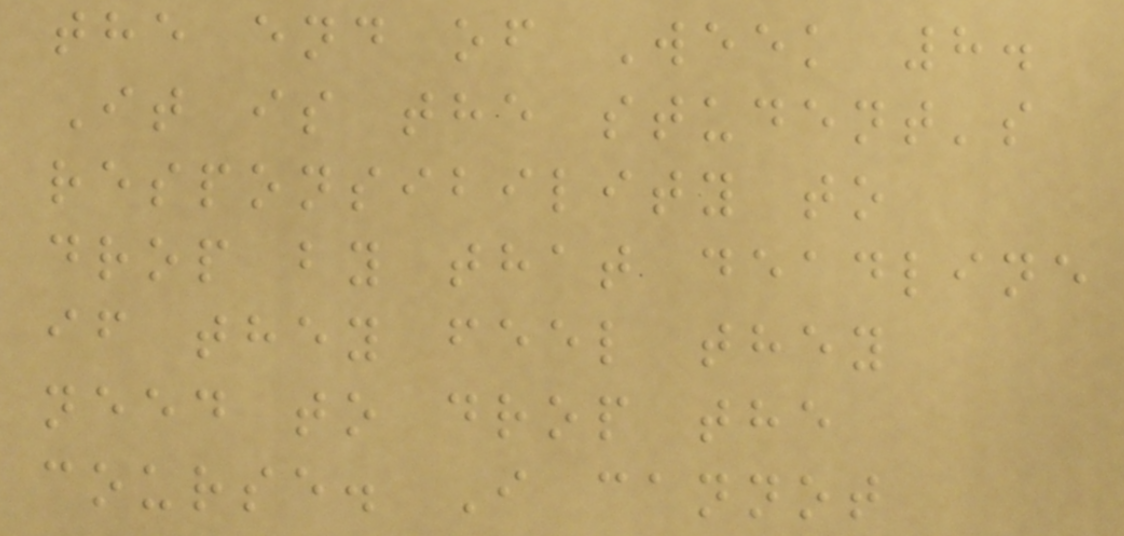the end of Week 8.
It is the student's
responsibility to
drop by that deadline
if they feel they
need to drop the
course. I cannot
